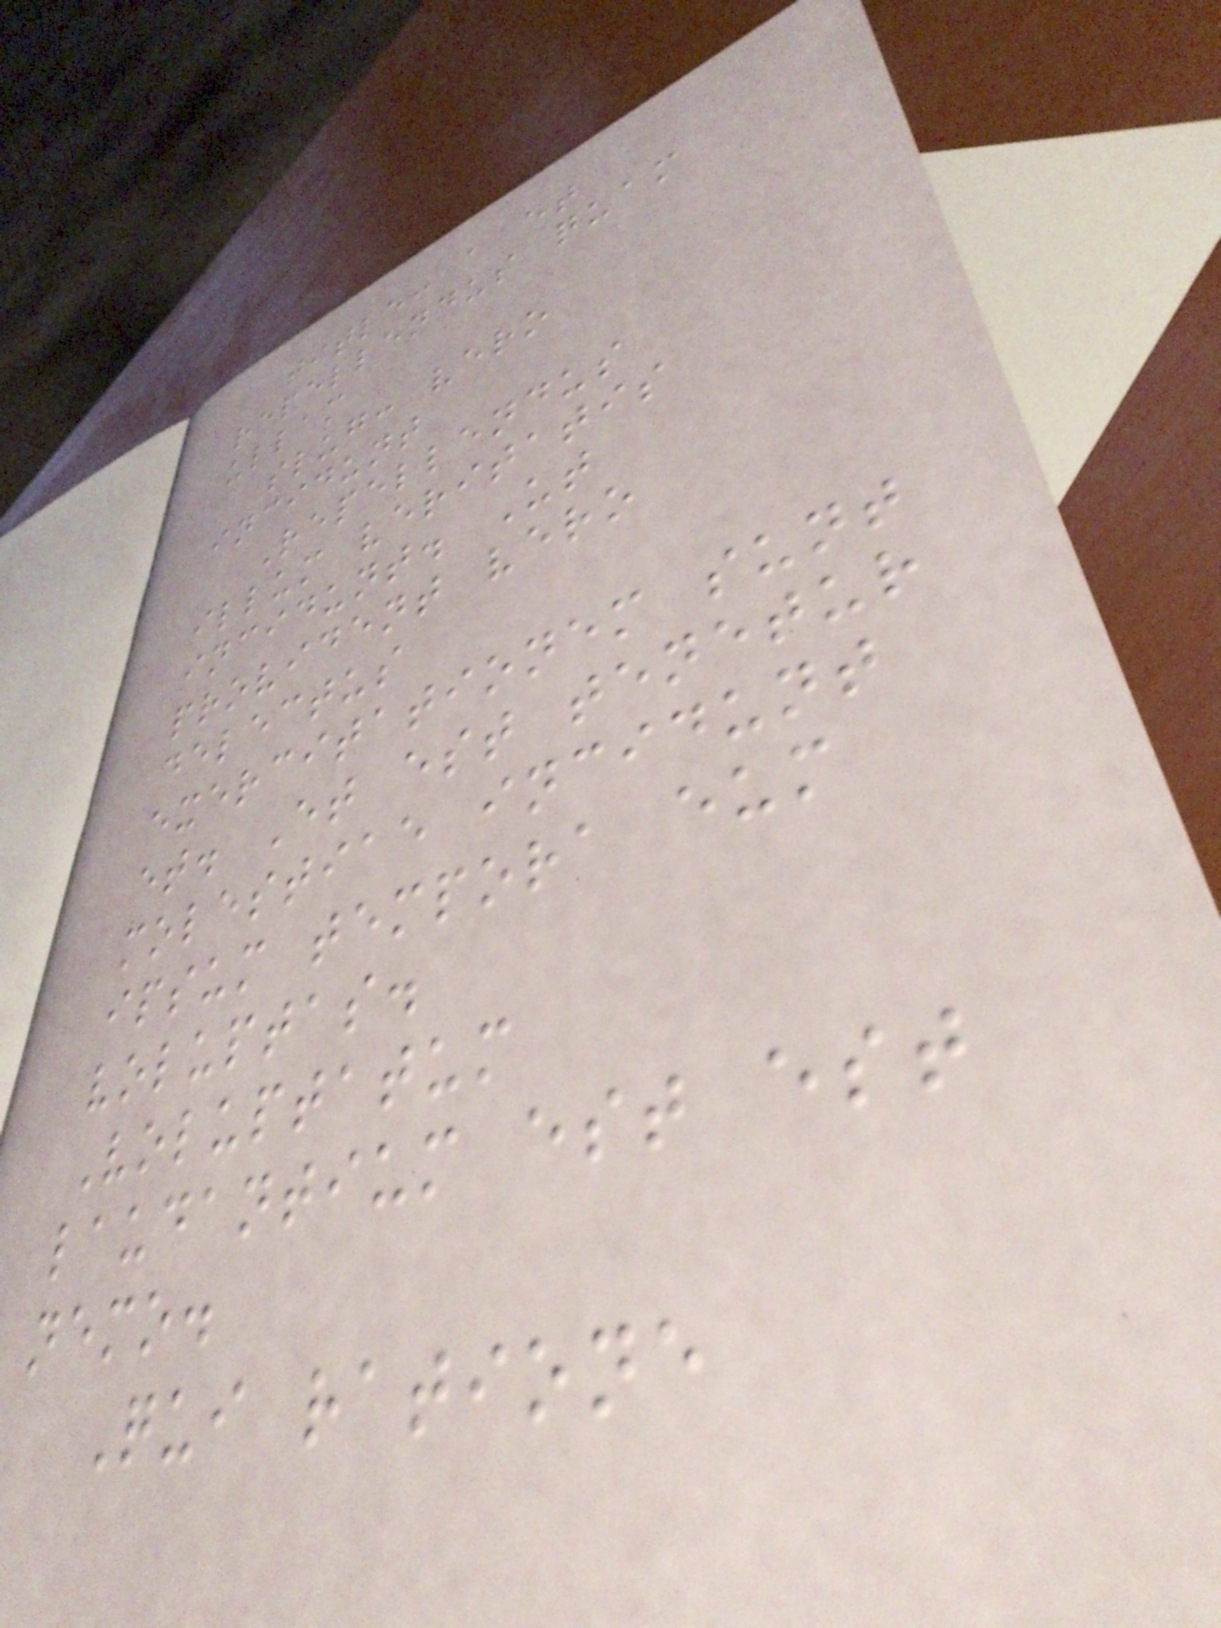title: a et
repellendus quam
ullam
slug: vero
incidunt
Repellendus
illum veritatis
incidunt. Ut
provident vero
delectus
exercitationem sunt
et. Et est tenetur
molestiae incidunt
ipsum tempora eum
voluptas.
Voluptatum
laudantium est est
nemo.
Qui ratione
